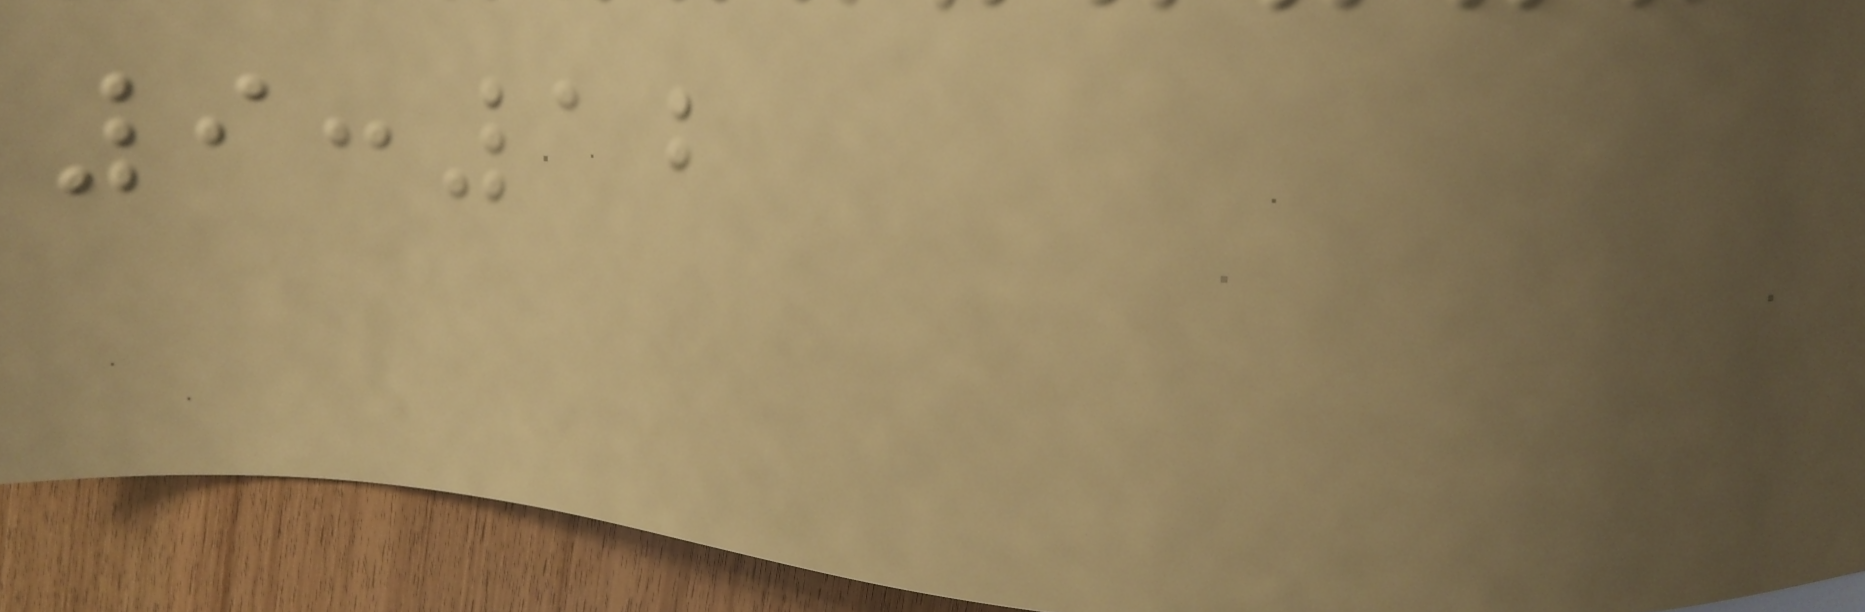9:12
